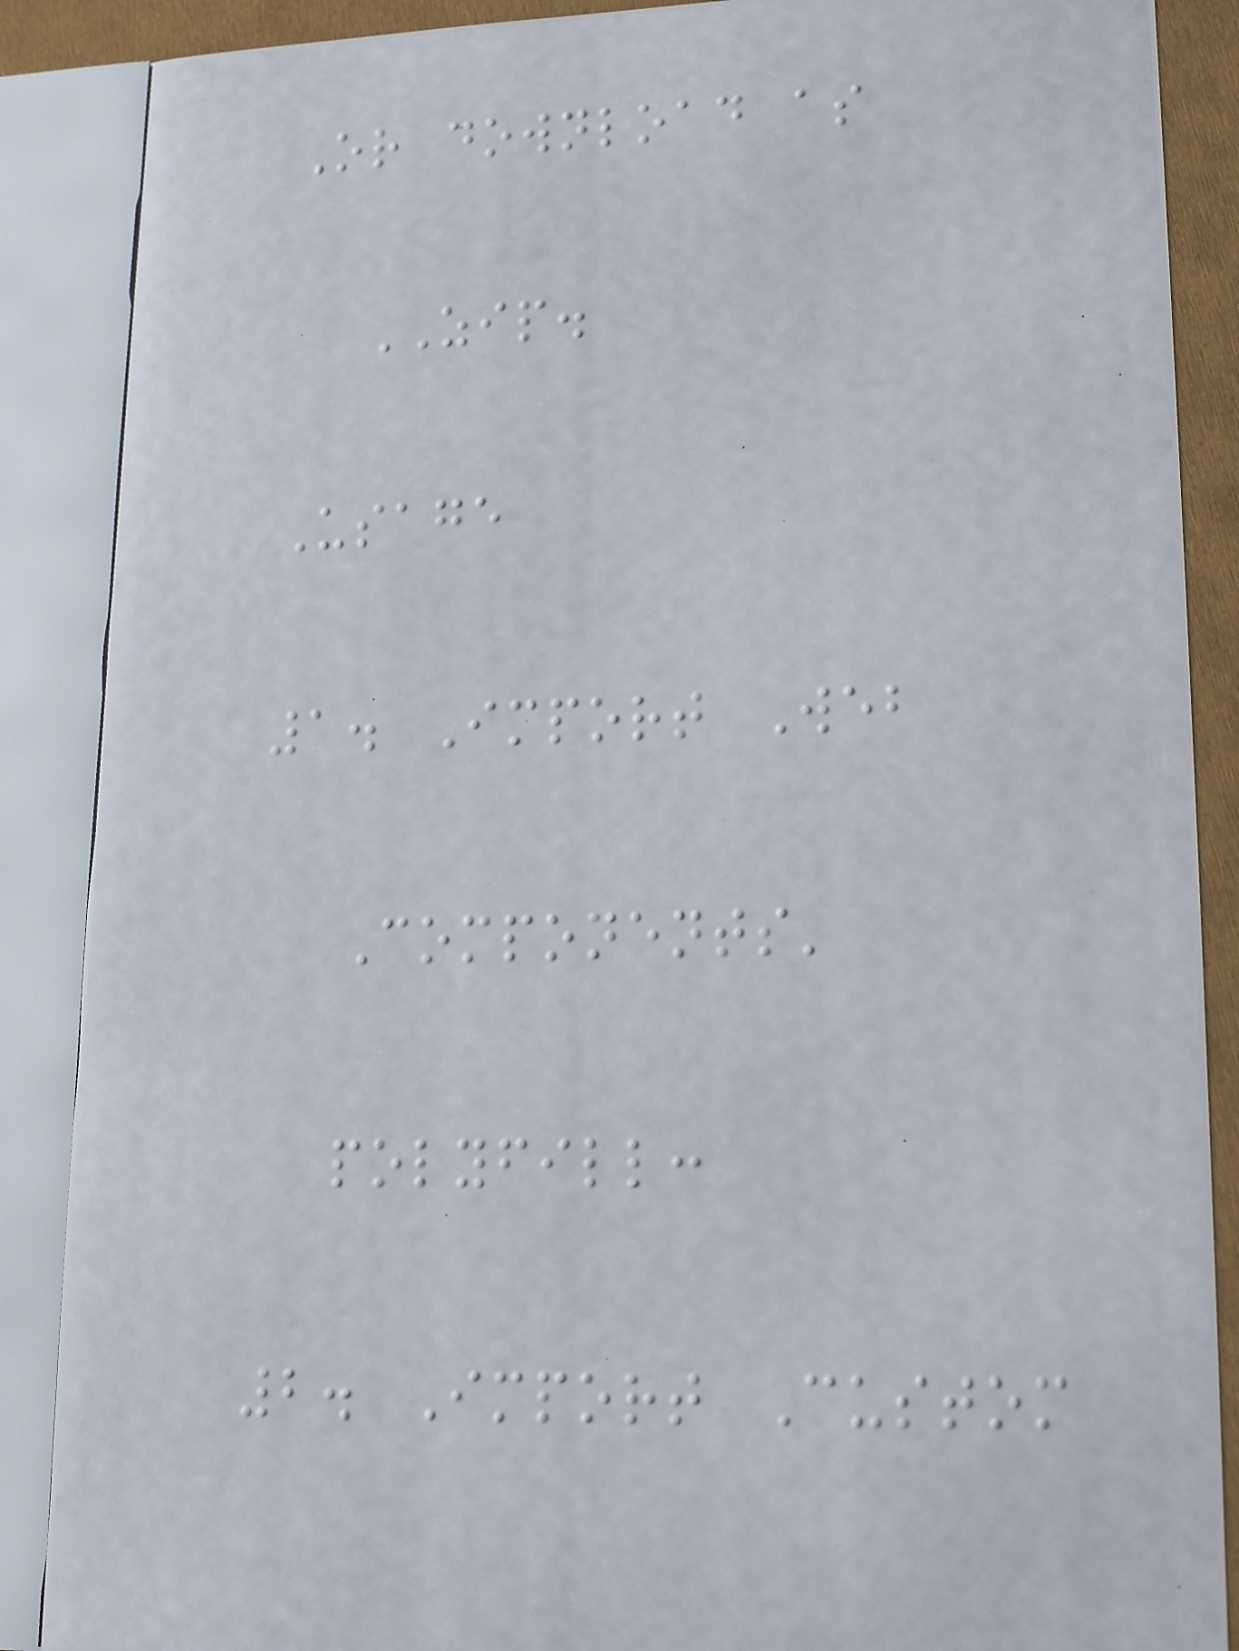Or download as
ZIP.
Usage
1. Import Web
Components'
polyfill:
2. Import Custom
